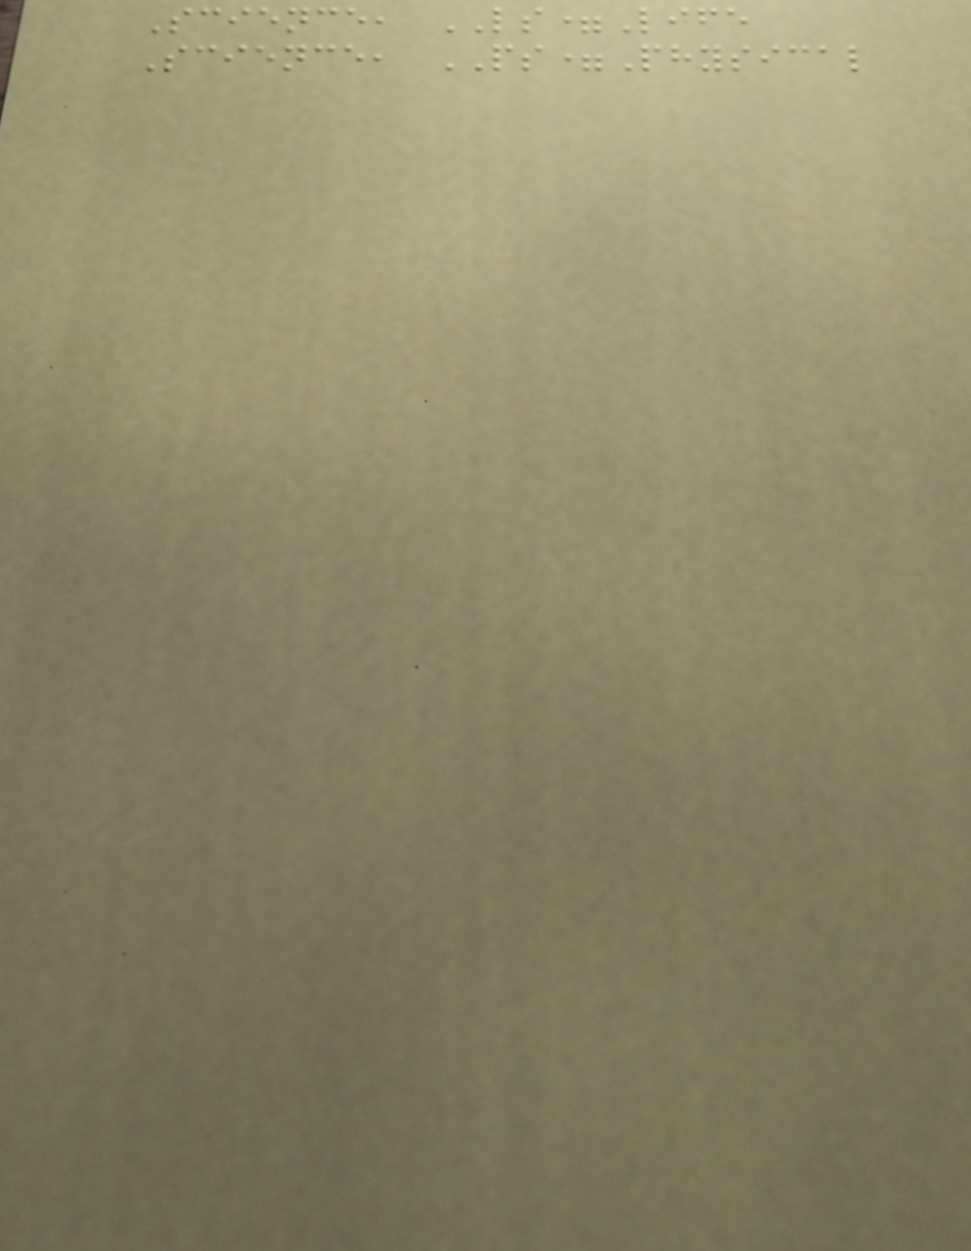Science, LS=Life
Science, PS=Physical
